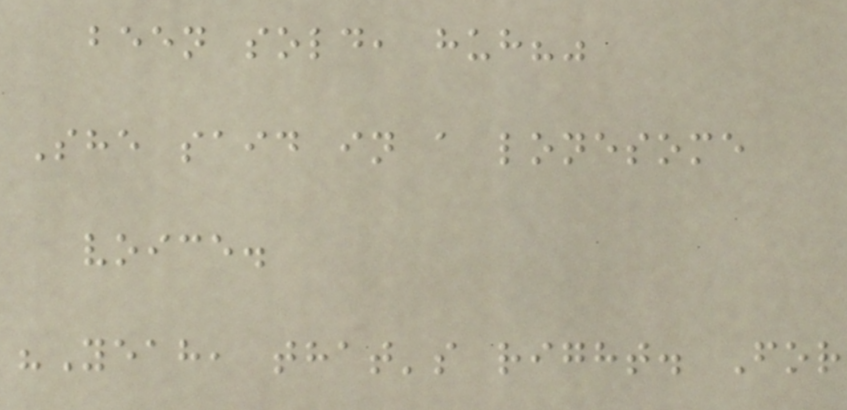been sold, huh?"
She said in a lonesome
voice.
"Yeah, that's right. For
